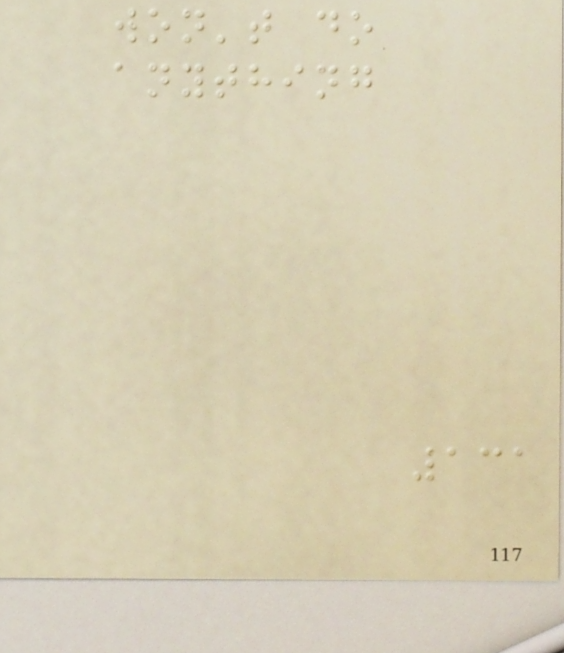won't do
anything
131
